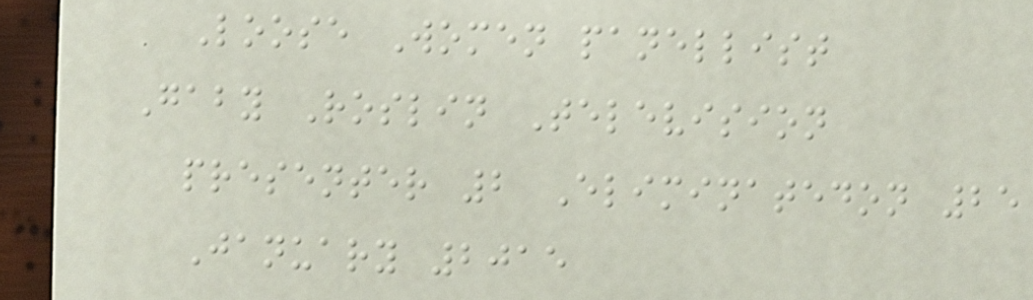Loose Women panellist
Gaby Roslin Television
presenter 2 Eliminatedon 25
January 2015
